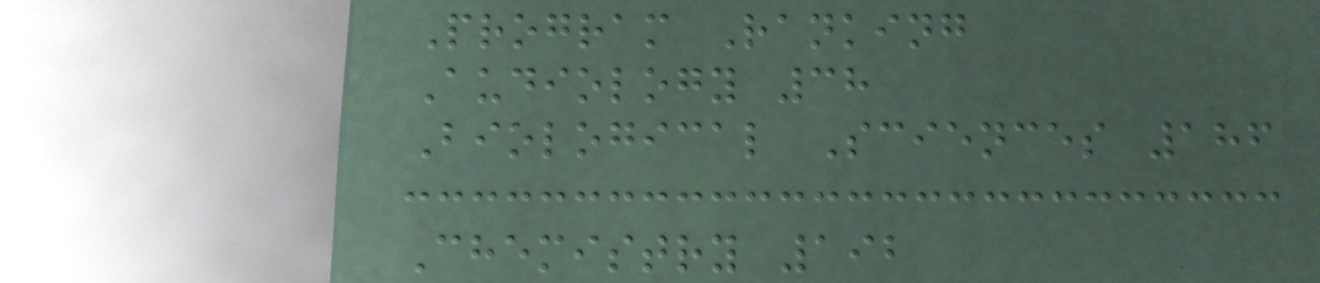Program Ranking
Audiology 38
Biological Sciences 186
Chemistry 192
